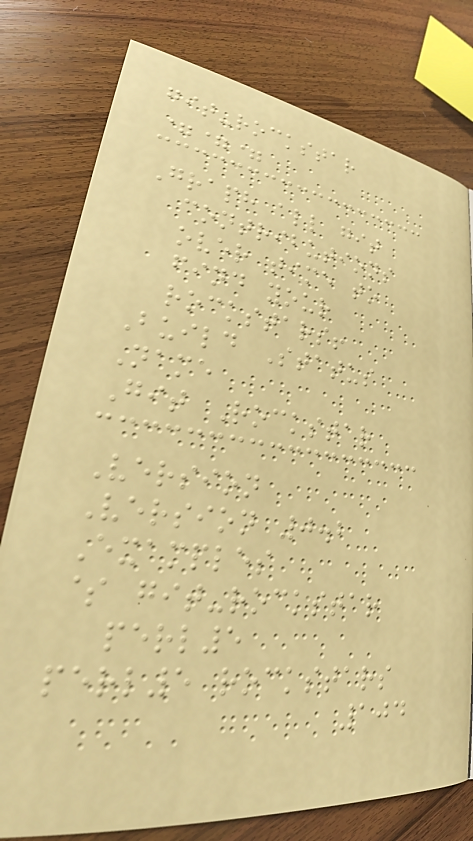git-rockstar
===
Graph all git
contributions
over time to
find your
rockstars!
Build Status
Name
Git Rockstar
Version
Version 0.2
Examples
$ git-rockstar
perl5
perl5 rockstars
104
